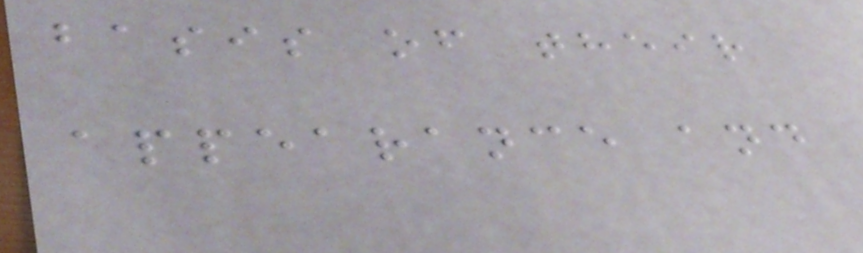basis of their
appearance and
